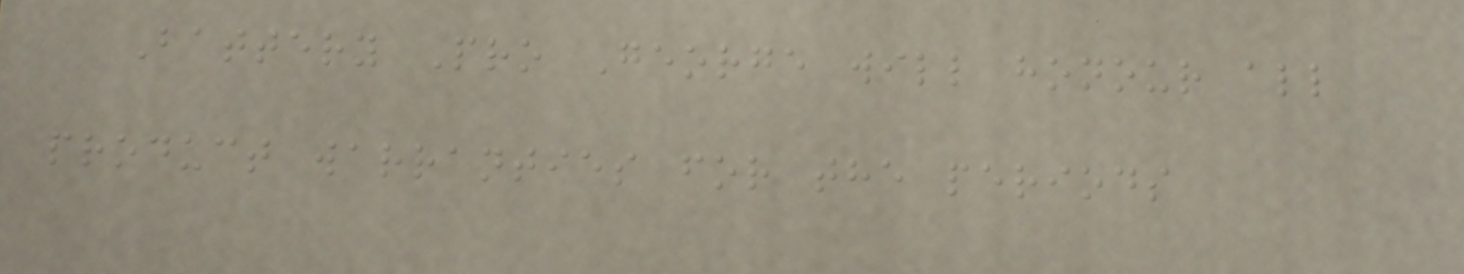Battery Pro George will honour all
product warranties for the periods
